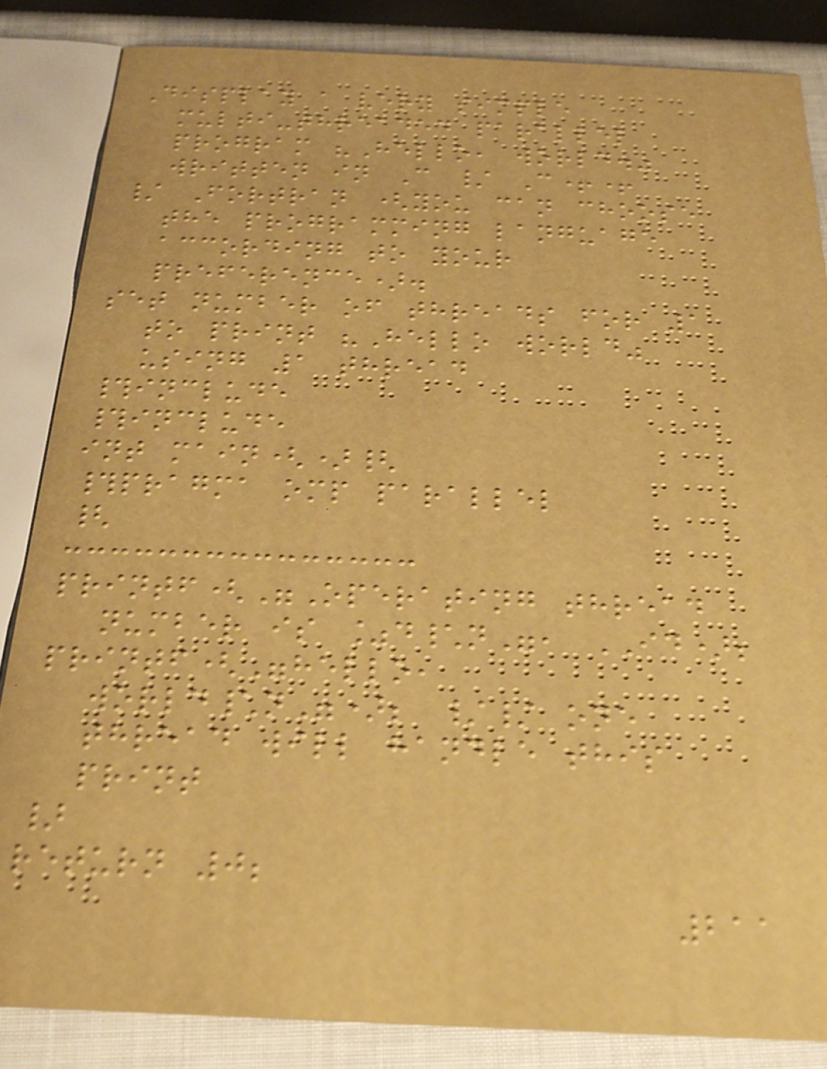Display a very simple
multi-threaded parallel
program "Hello, world."
written in C / C++
/ Fortran (you can choose
the programming language
according to your
preference).
set number of threads for 1
to print "Hello world"
using 1 thread
#include
#include
int main(){
#pragma omp parallel
{
printf("Operating thread
number is %d\n", ID);
printf("hello,
world\n"); // one
thread will handle this
print
}
return 0;
211
